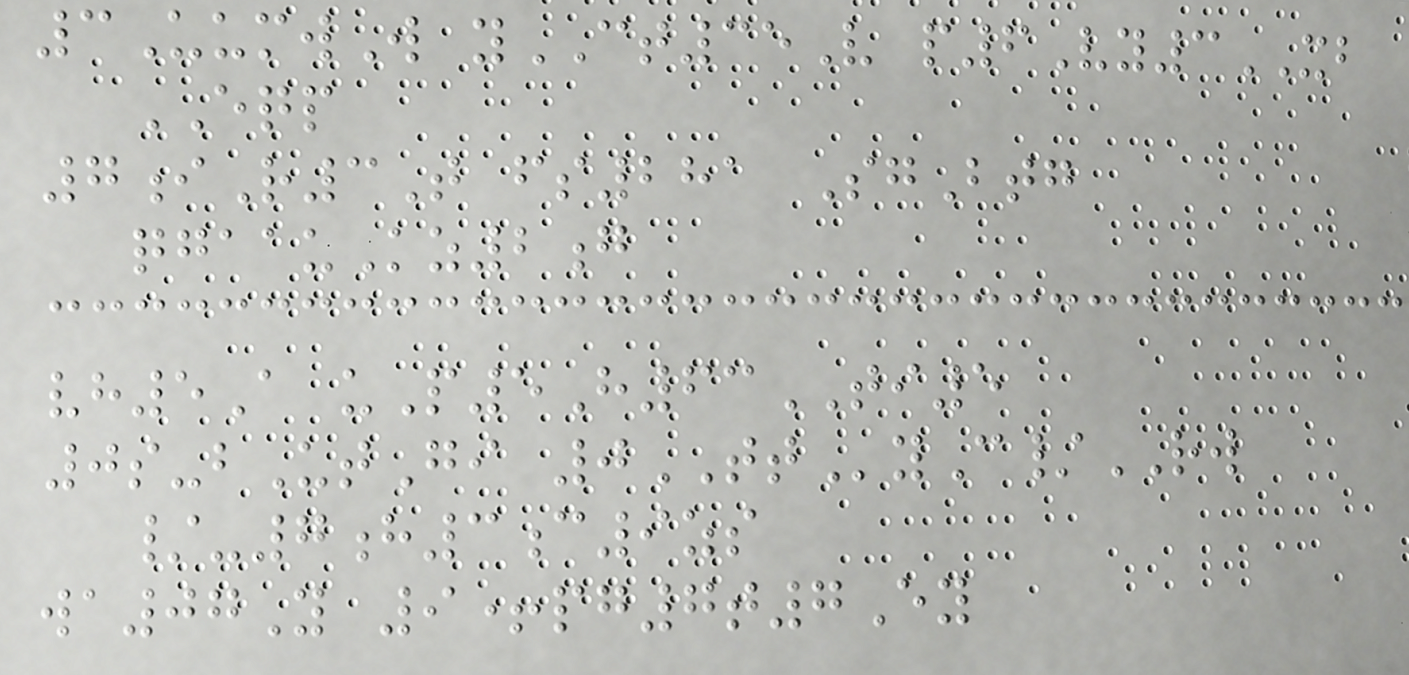3UumwW yCT35V p6Vy3XB
EQP
7iR3T fs281 SgBtg
qgaauKz2g
vh5A uP5H63TI5
0s-bUtGi 0TTyC/RW
/-7h3c9zs
wa07Y 9+pg7t7Ey
